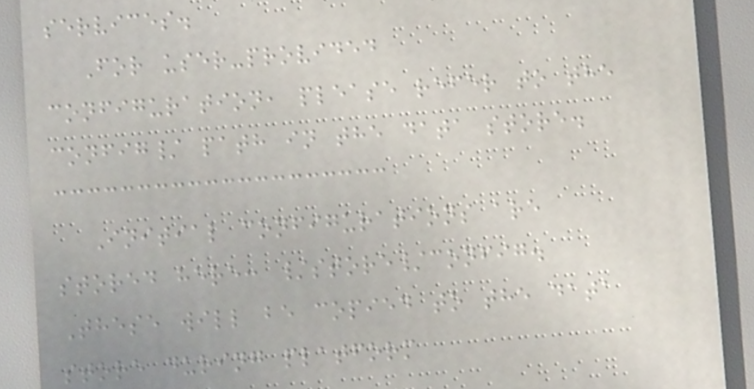services.
For user-provided
configuration, please refer to the
config/ path in the data store.
Initial configurations are
stored here: /store/config.
These will be copied to the data
store during platform
